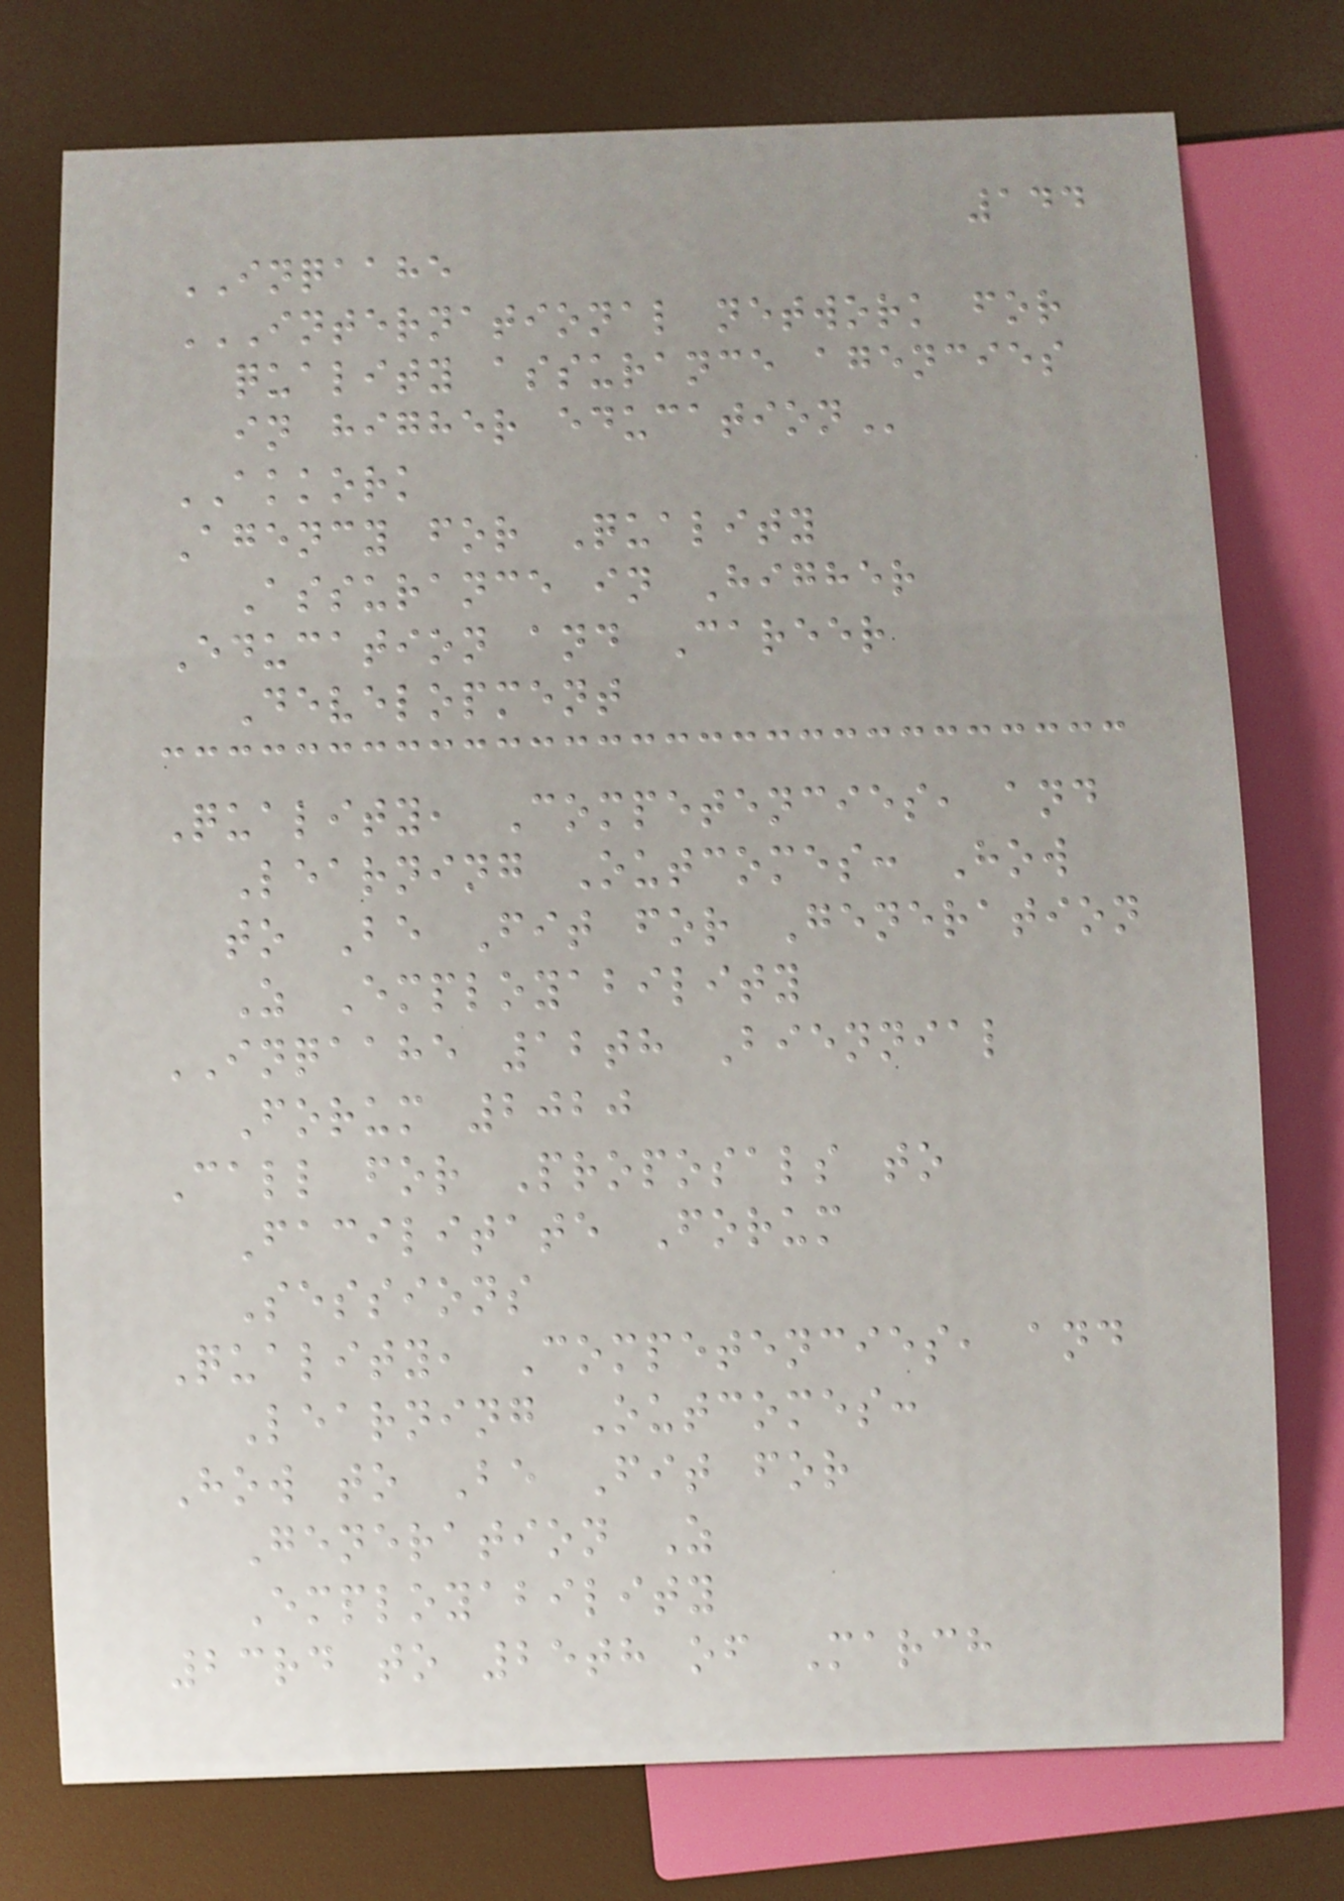144
INQAAHE
INTERNATIONAL NETWORK FOR
QUALITY ASSURANCE AGENCIES
IN HIGHER EDUCATION
AKKORK
Agency for Quality
Assurance in Higher
Education and Career
Development
Quality, Competencies, and
Learning Outcomes: How
to Be Fit for Generation
Z Employability
INQAAHE 12th Biennial
Forum 2020
Call for Proposals to
Facilitate Forum
Sessions
Quality, Competencies, and
Learning Outcomes:
How to Be Fit for
Generation Z
Employability
23rd to 25th of March
